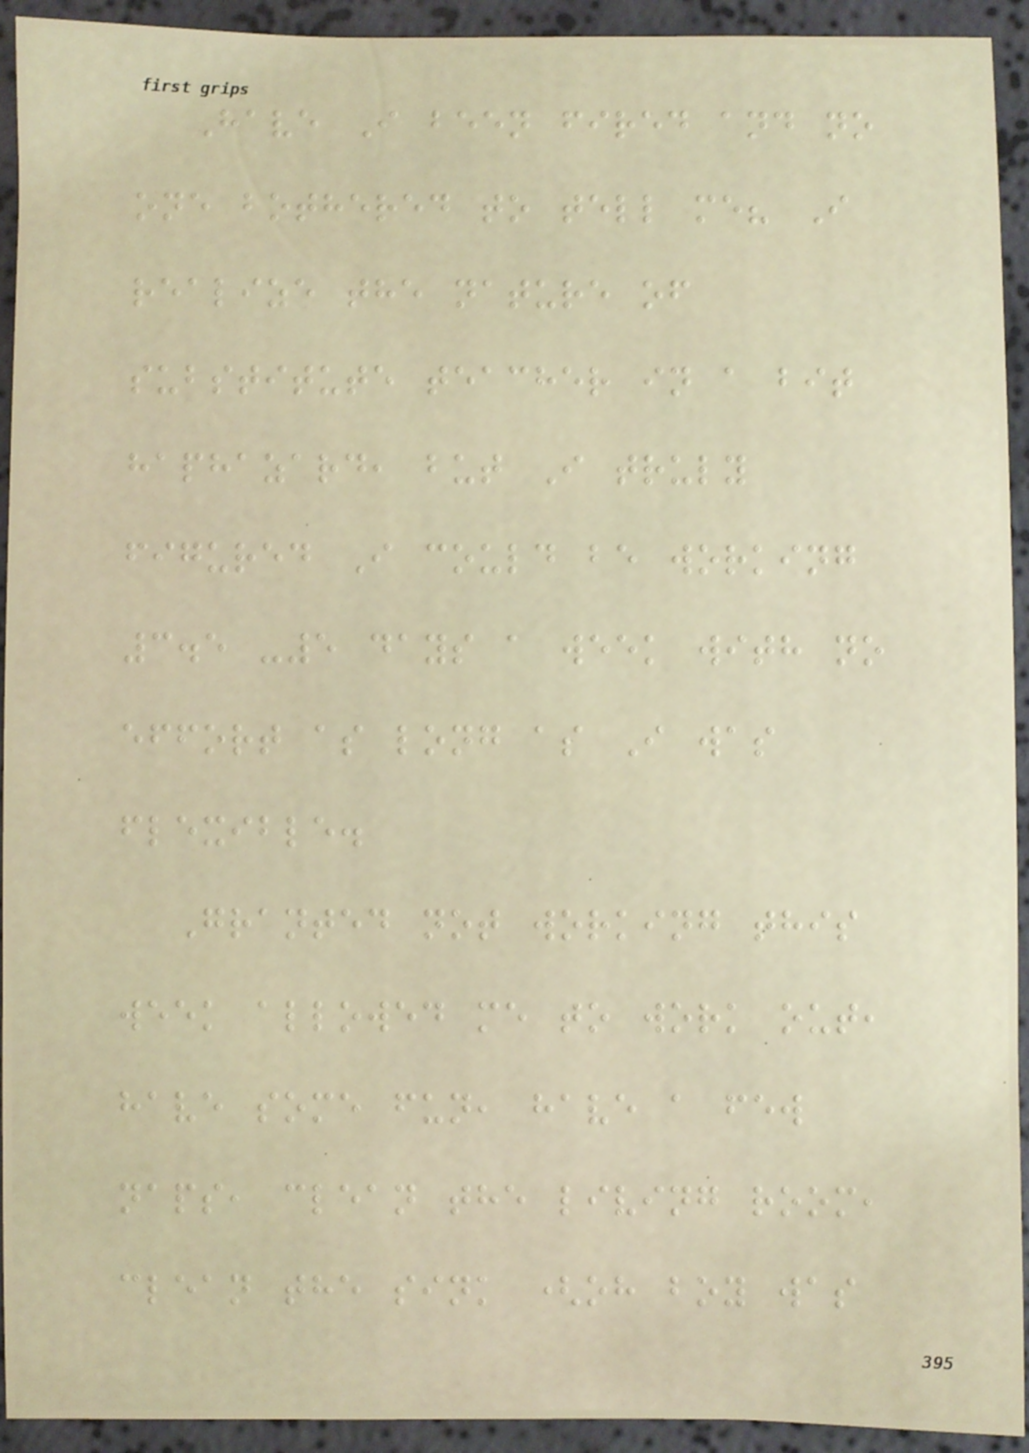Have I been fired and no
one bothered to tell me? I
realize the nature of
substitute teacher in a bit
haphazard, but I truly
figured I could be working
3.5 -5 days a week with no
effort as long as I was
flexible.
Granted not working this
week allowed me to work out,
have some fun, have a few
naps, clean the living room,
clean the sink (oh boy was
